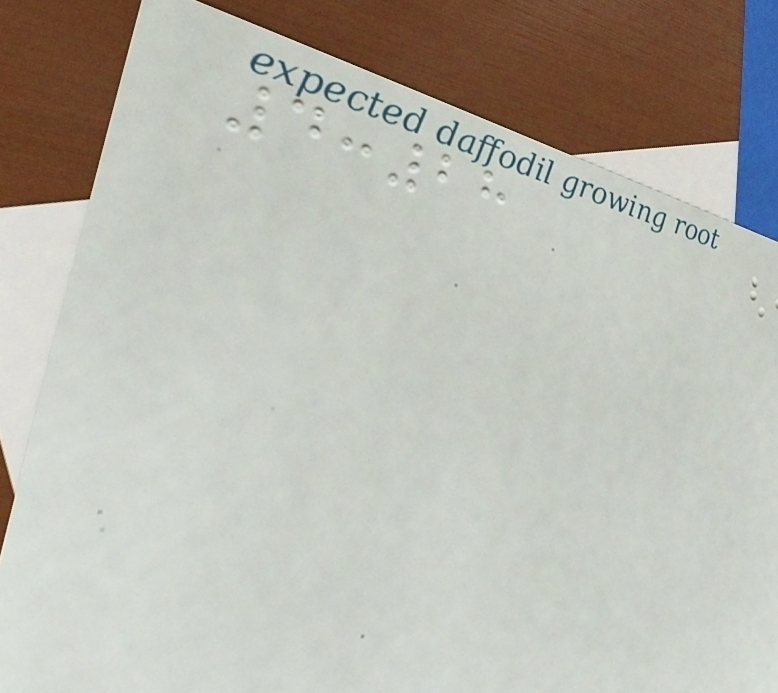4:28
